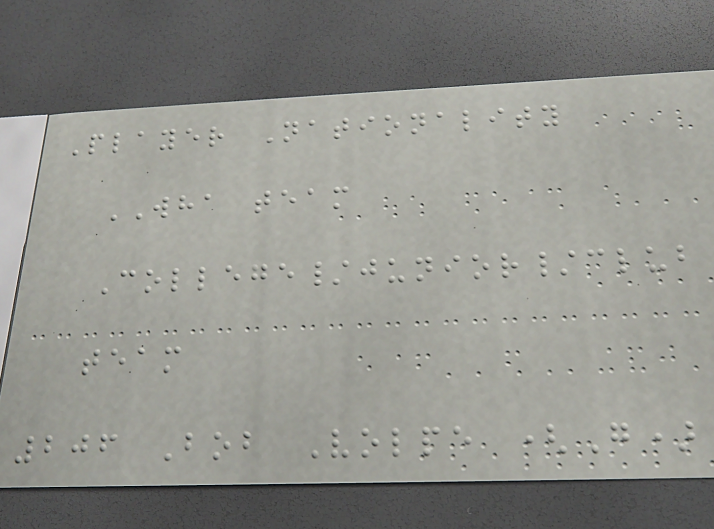Player Nationality
WHA team
College/junior/club
team
206 Bob Volpe (G)
